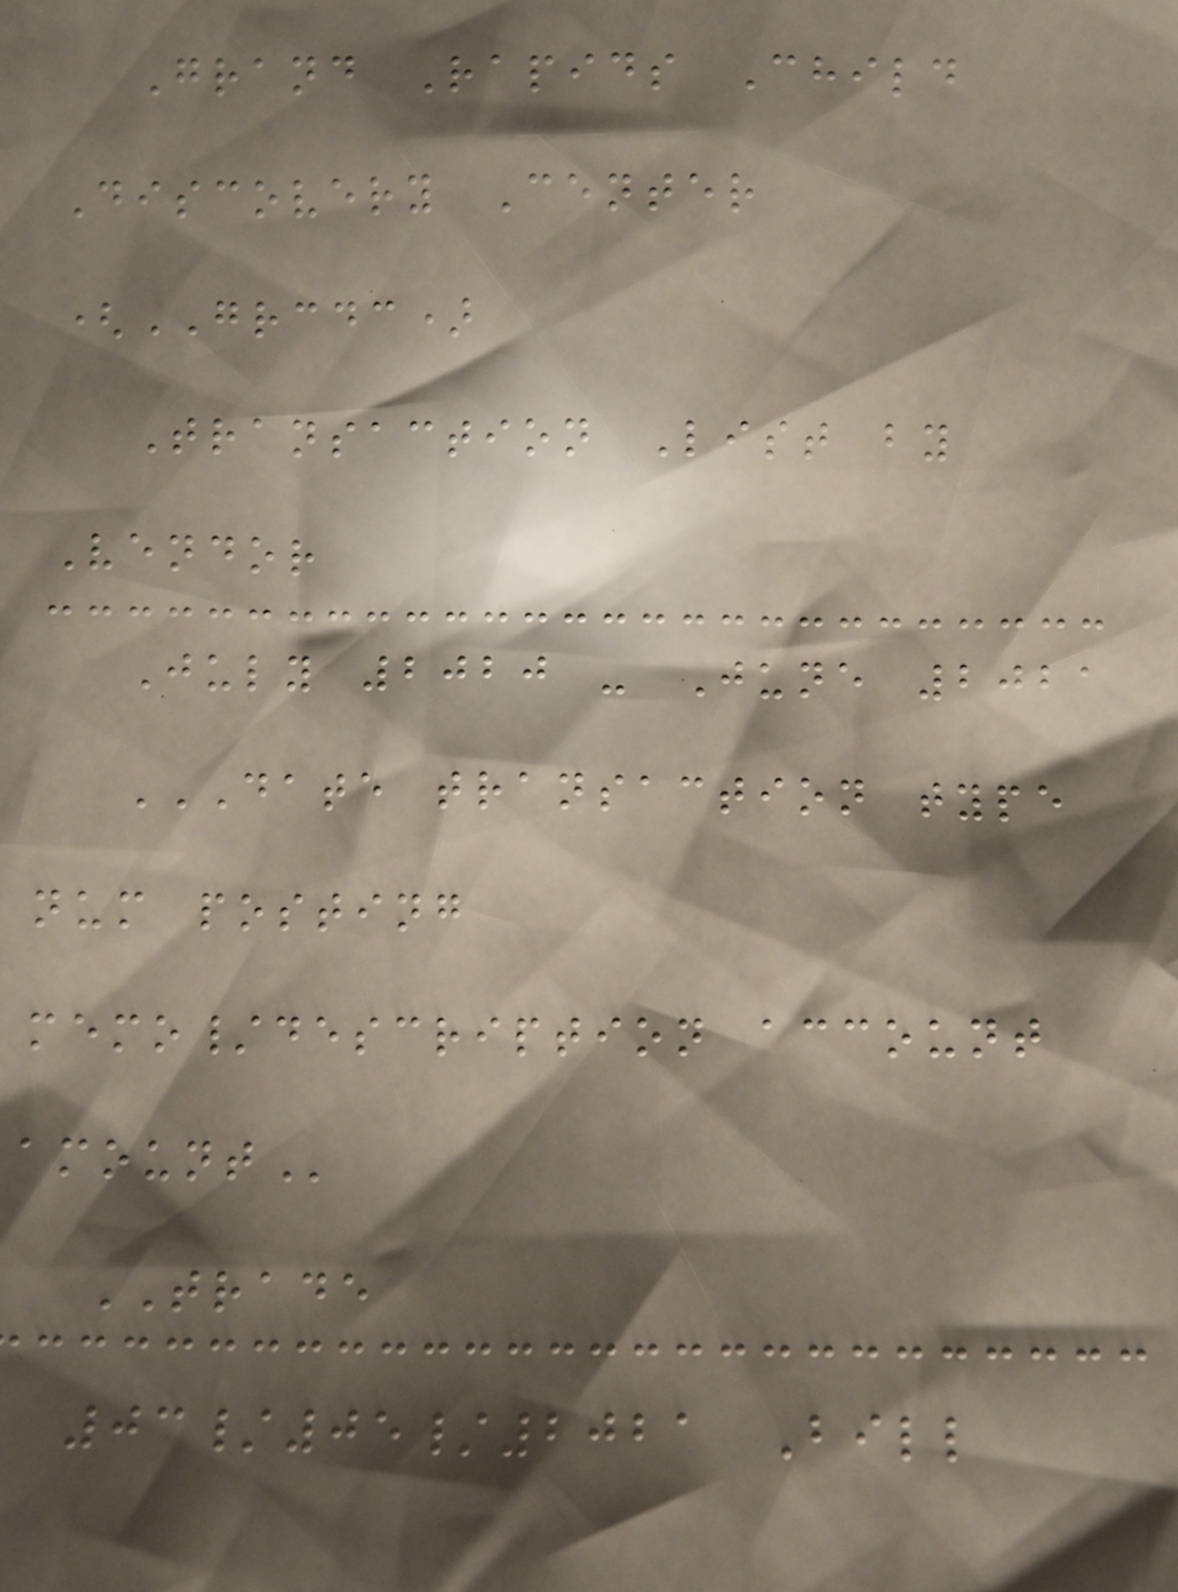Grand Rapids Child
Discovery Center
(GRCDC)
Transaction List by
Vendor
July 2020 - June 2021
DATE TRANSACTION TYPE
NUM POSTING
MEMO/DESCRIPTION ACCOUNT
AMOUNT
TRADE
03/05/2021 Bill
